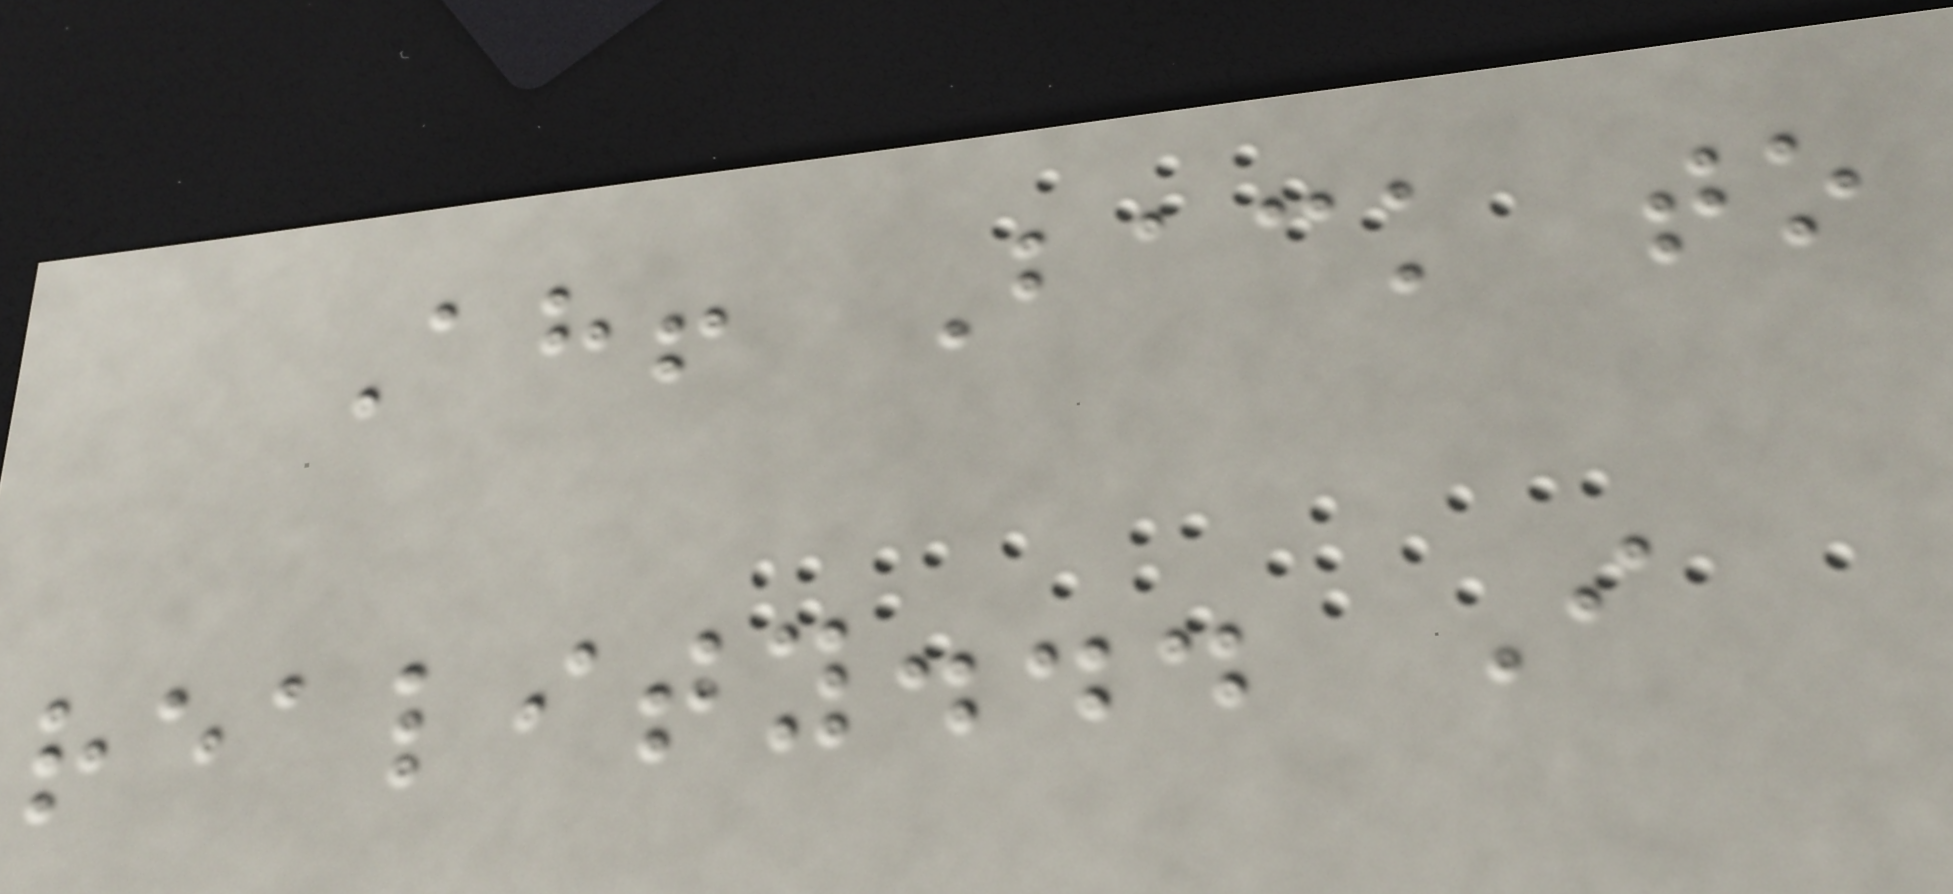Ah! Back to
reality... I
